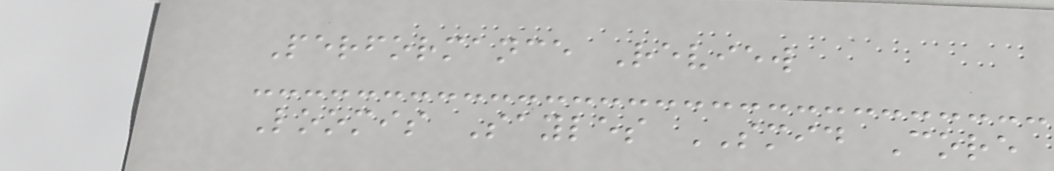Performance Review
Loomis Sayles SMID Core
